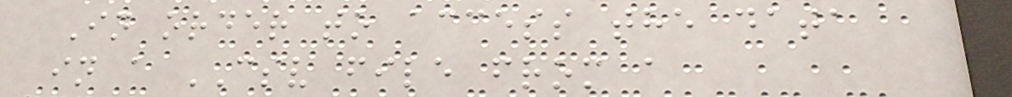In order to access the data
in a CSV file from a
